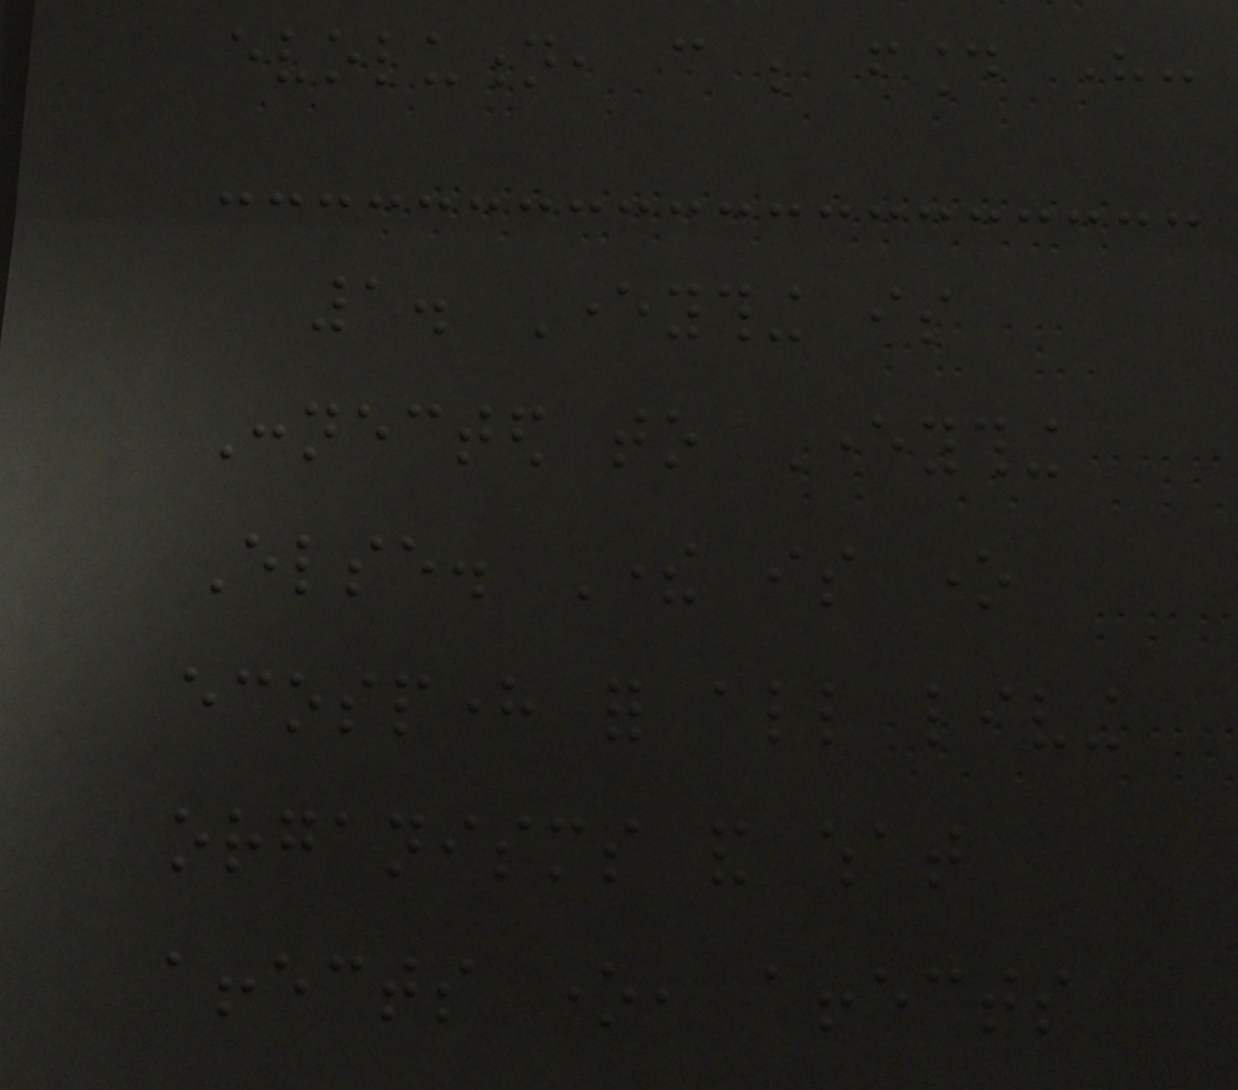evolution, can be found here:
1. Everything is
Connected to Everything
Else. There is one
ecosphere for all living
organisms and what
affects one, affects
